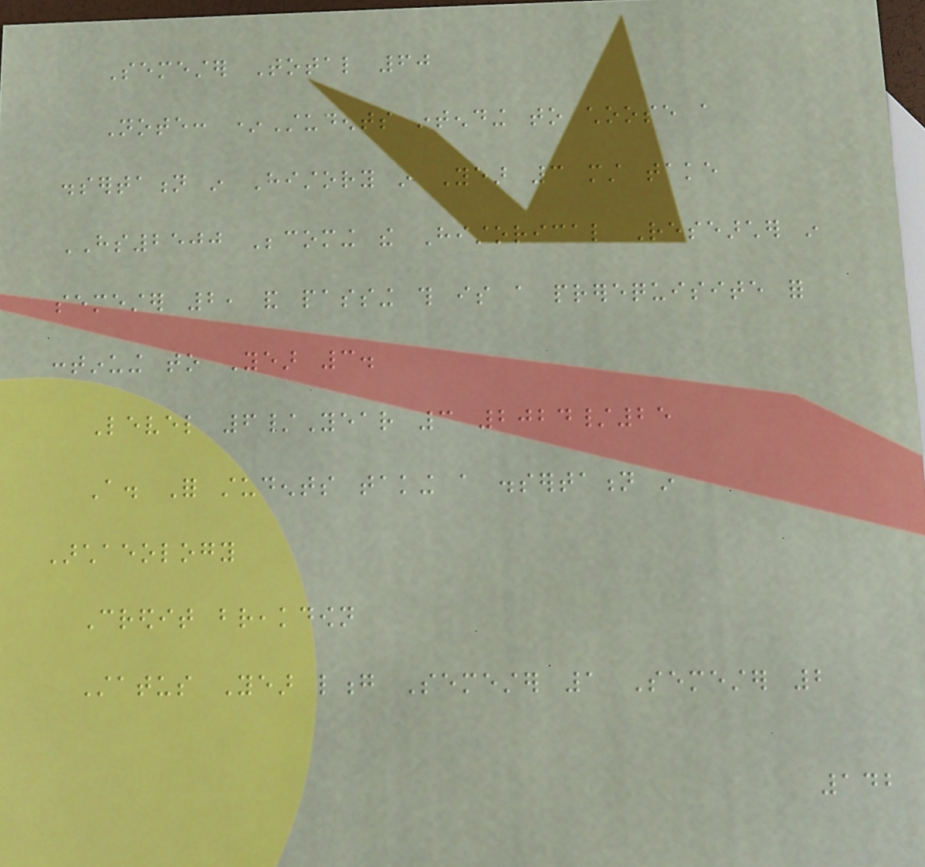Semester Total 60
Note: *Students intending to choose a
dissertation in History in Year 3 must take
HS2500 Becoming the Historical Researcher in
semester 2, and passing this is a prerequisite for
continuing to Year 3.
Level 6/Year 3 2024/25
A. For students taking a dissertation in
Archaeology
Credit breakdown
Status Year long Semester 1 Semester 2
142
